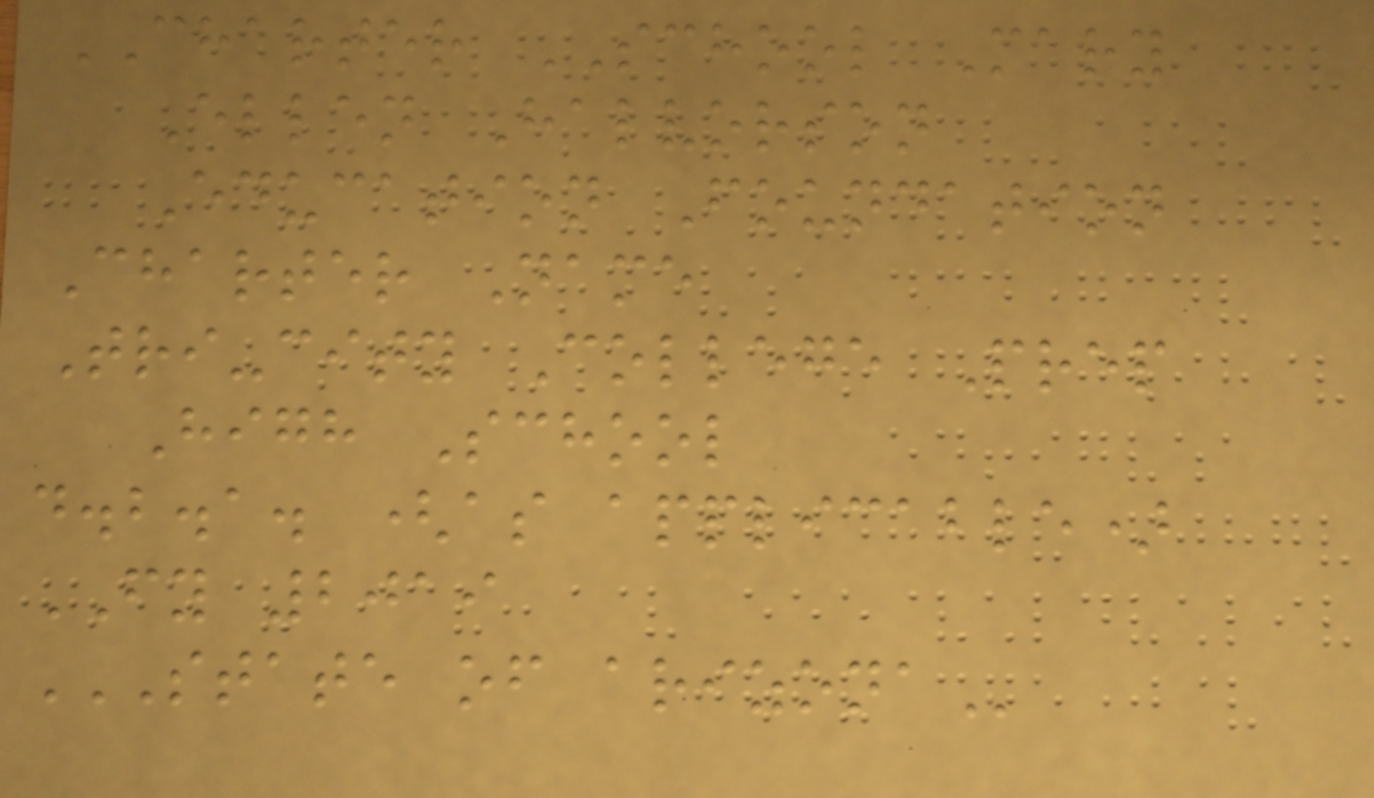CHARTER SCHOOL Mary
Ellen Halvorson
Education Foundation
Charter Name
Tri-city College Prep
High School
d.b.a. (as applicable)
FY 2019
STATE OF ARIZONA
